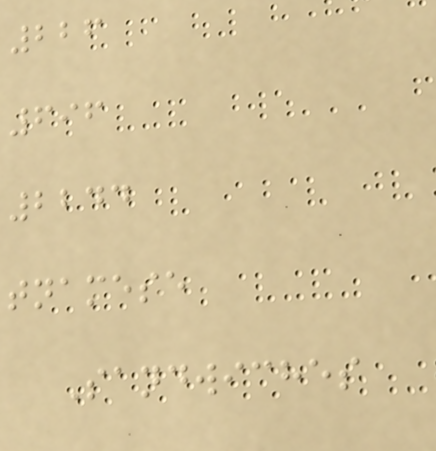226
696
2244
tnamese
Sandwiches
